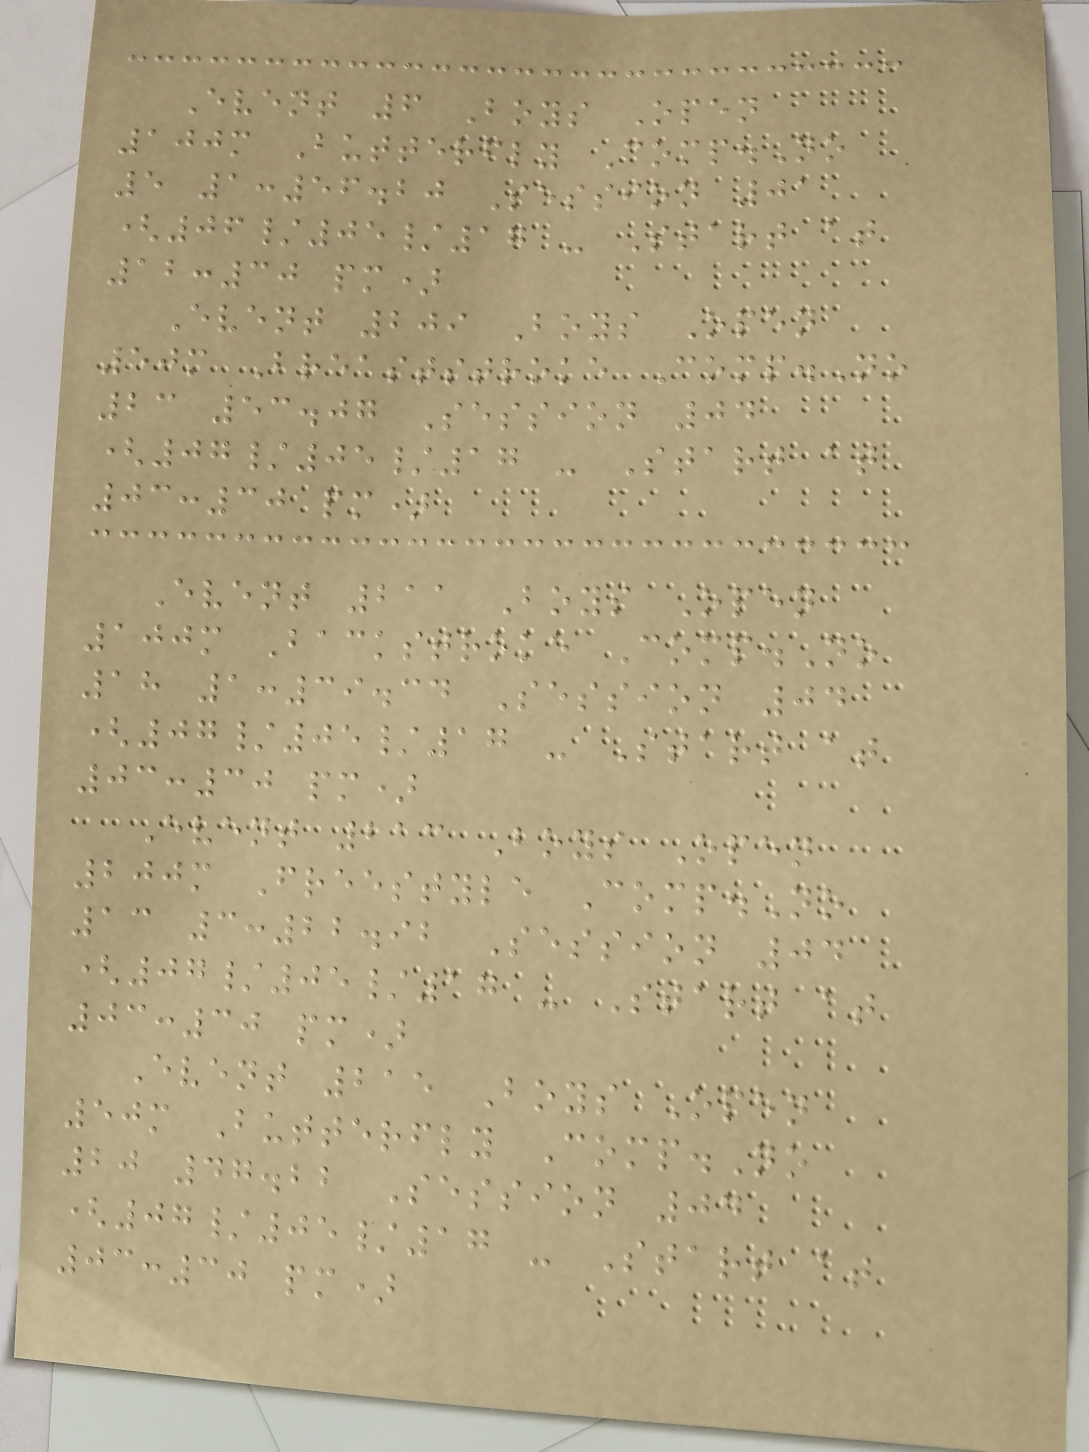Event 6 Boys Open
100m Butterfly Comp.No
5 1:56.20 Session 01
(06/05/17 - Start at
12:30 pm)
Event 209 Boys Open
50m Breaststroke Comp.No
23 53.07 Session 04
(07/05/17 - Start at
03:30 pm)
Event 211 Boys Open
100m Backstroke Comp.No
18 1:39.34 Session 04
(07/05/17 - Start at
03:30 pm)
Event 213 Boys Open
200m Freestyle Comp.No
13 3:22.92 Session 04
(07/05/17 - Start at
03:30 pm)
Event 215 Boys Open
50m Butterfly Comp.No
20 47.22 Session 04
(07/05/17 - Start at
03:30 pm)
